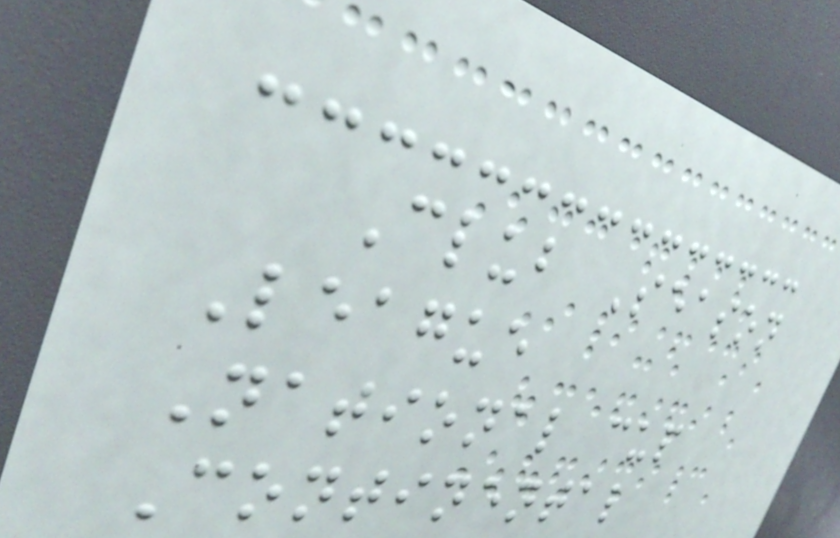Club Season
League
National cup
Continental
